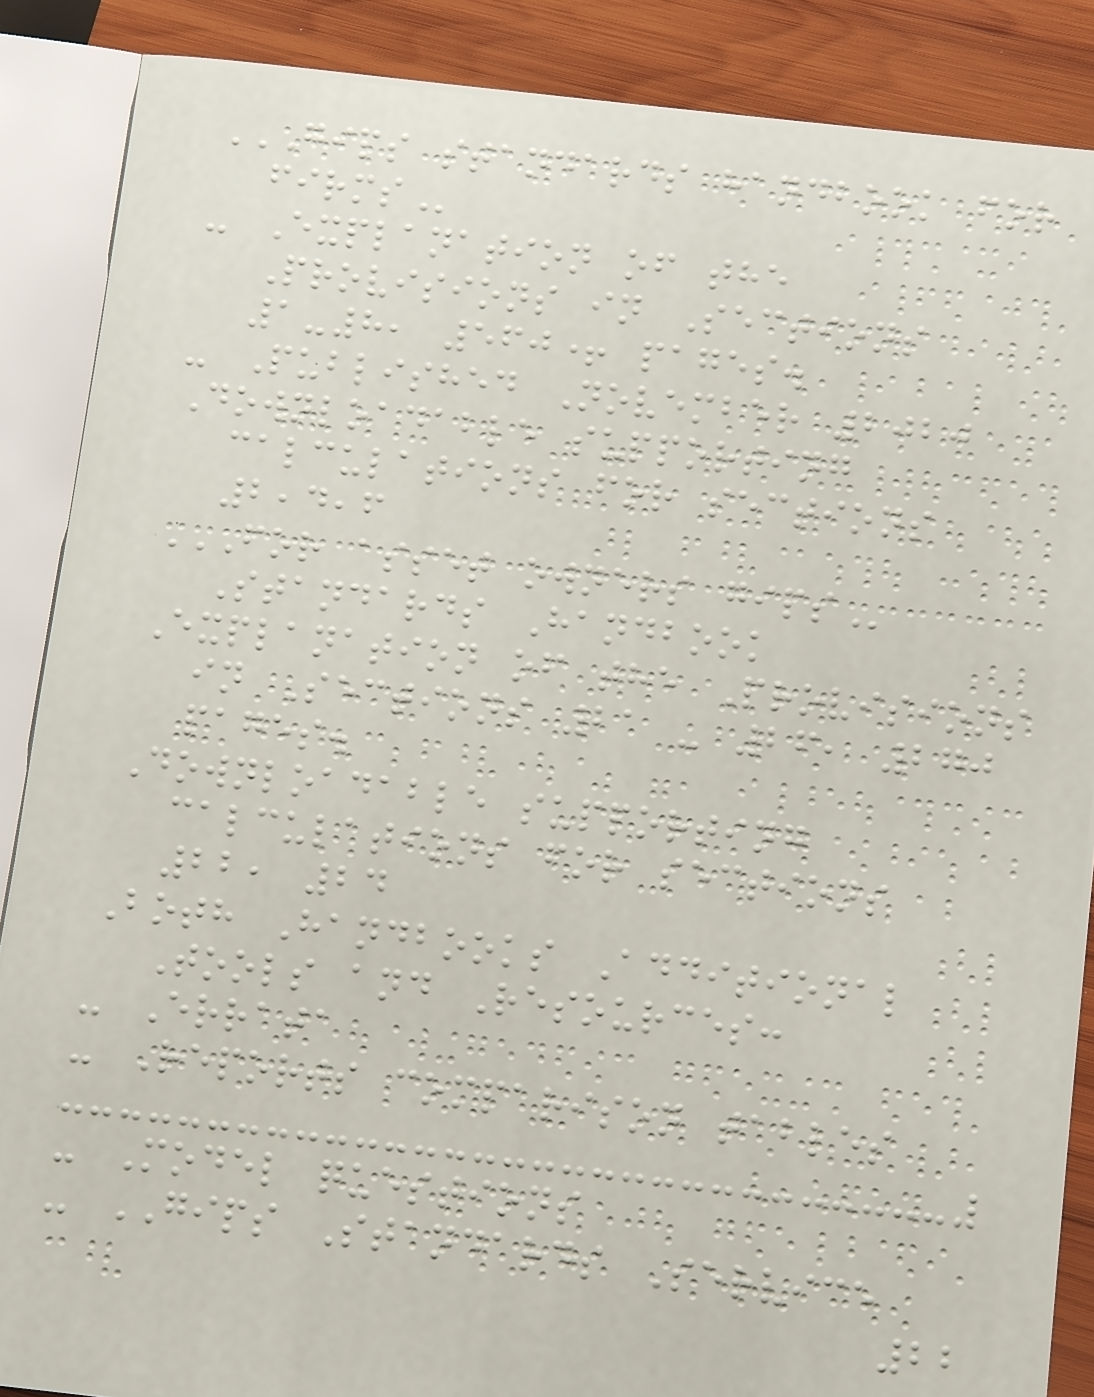GIPS STANDARDS HANDBOOK FOR
FIRMS
- Explanation of the
Provisions in Sections
1-8, 560+ pages.
- Published November 2020
Downloadable supporting
calculations for sections
2,4,6
FOR ASSET OWNERS GIPS
Standards Handbook
Explanation of the Provisions
in Sections 21 - 26, 270
pages.
Downloadable supporting
calculations for sections
22, 24
Both Handbooks Additional
Tools and Resources:
- Errata
- Reports comparison tables
- Model questions
- GIPS Standards Service
22
